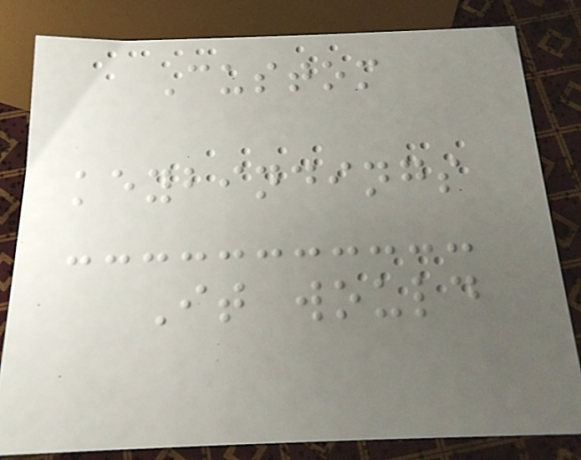Custom
keybindings
It would
